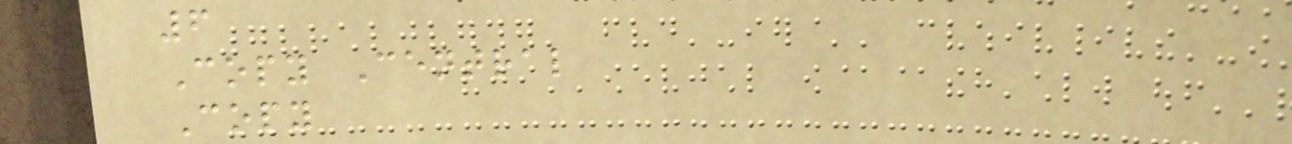6
Copy Central
Copy
